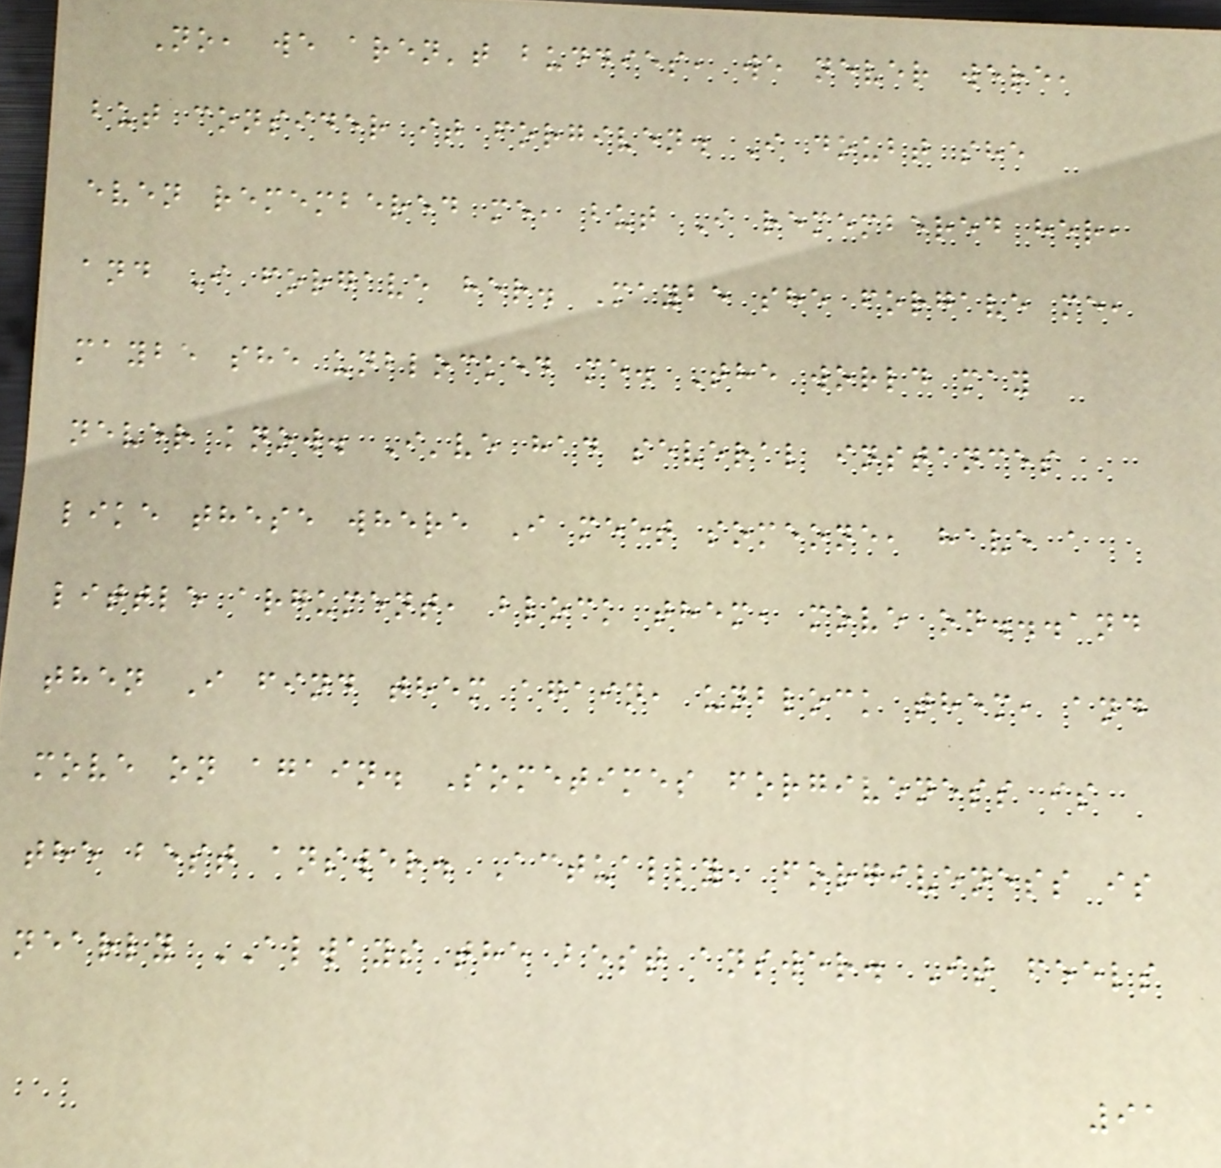No, we aren't buddies, we never were,
but consider it forgiven. I doubt she
even remembered me, but I remembered her,
and I forgave her. Maybe she forgave me,
maybe she unblocked me. The world may
never know. I've had several instances
like these where I meet someone, have a
little argument, block them, move on...and
then I find them again, unblock them, and
move on again. Sometimes forgiveness is
the best answer. Actually, forgiveness is
nearly ALWAYS the best answer. It feels
91
